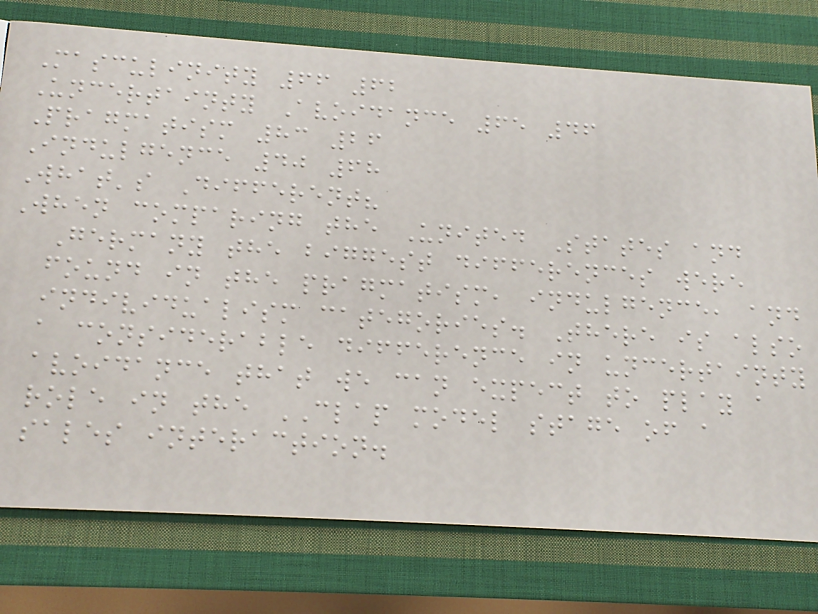Masculinity 66 62
Uncertainty Avoidance 65 46
Pragmatism 83 26
Indulgence 40 68
What's Different?
When comparing the United States and
Germany the biggest differences were
found in the pragmatism, indulgence, and
individualism categories. There is also
a considerable difference in uncertainty
avoidance that we can expect to play a
role in the CLAP model stage of a
sales interaction.
